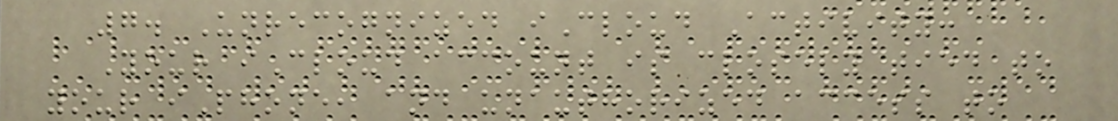7. Unrecognized iCloud Activity:
Your iCloud account is closely tied to
your iPhone, and unauthorized access to
